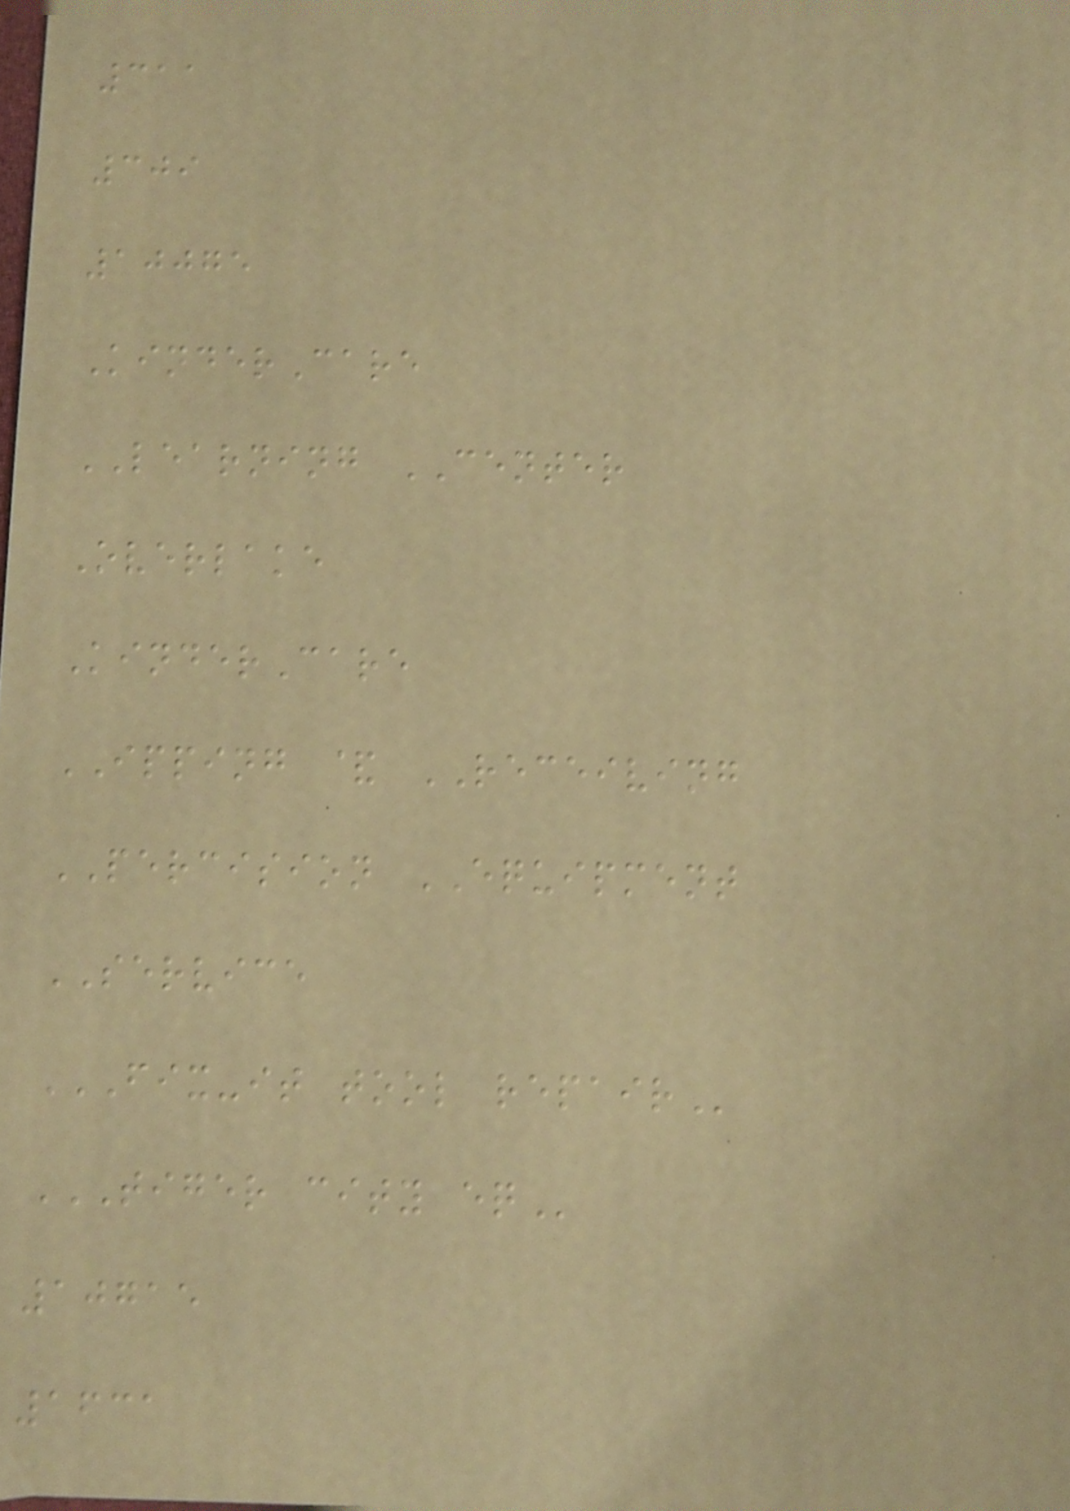311
309
10075
KinderCare
LEARNING CENTER
Overlake
KinderCare
IPPING & RECEIVING
PERCISION EQUIPMENT
SERVICE
FIX-IT TOOL REPAIR
TIGER CITY EQ
10715
1631
